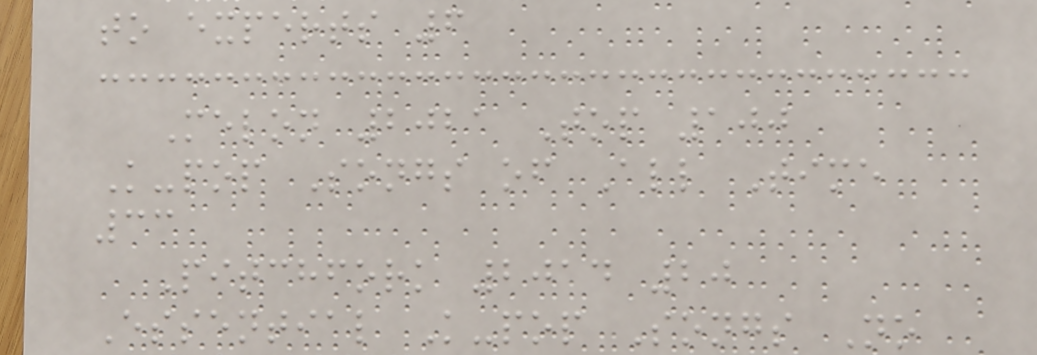to experts 6
Melon 2021 Top 100
K-pop Songs of All Time
33
Pitchfork 2014 20
Essential K-pop Songs No
